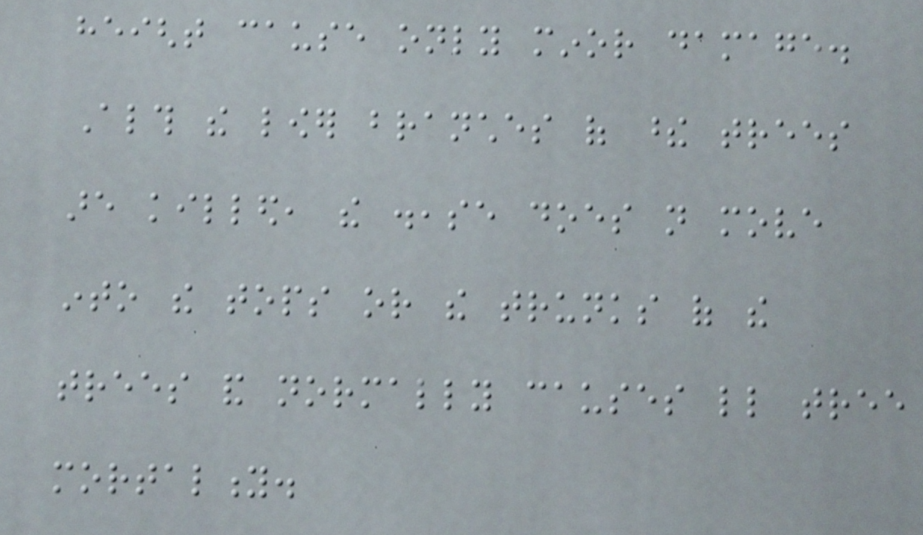height cause only minor damage.
Although the lower branches of these trees
are killed, the disease does not move
into the tops or the trunks of the
trees and normally causes little tree
mortality.
